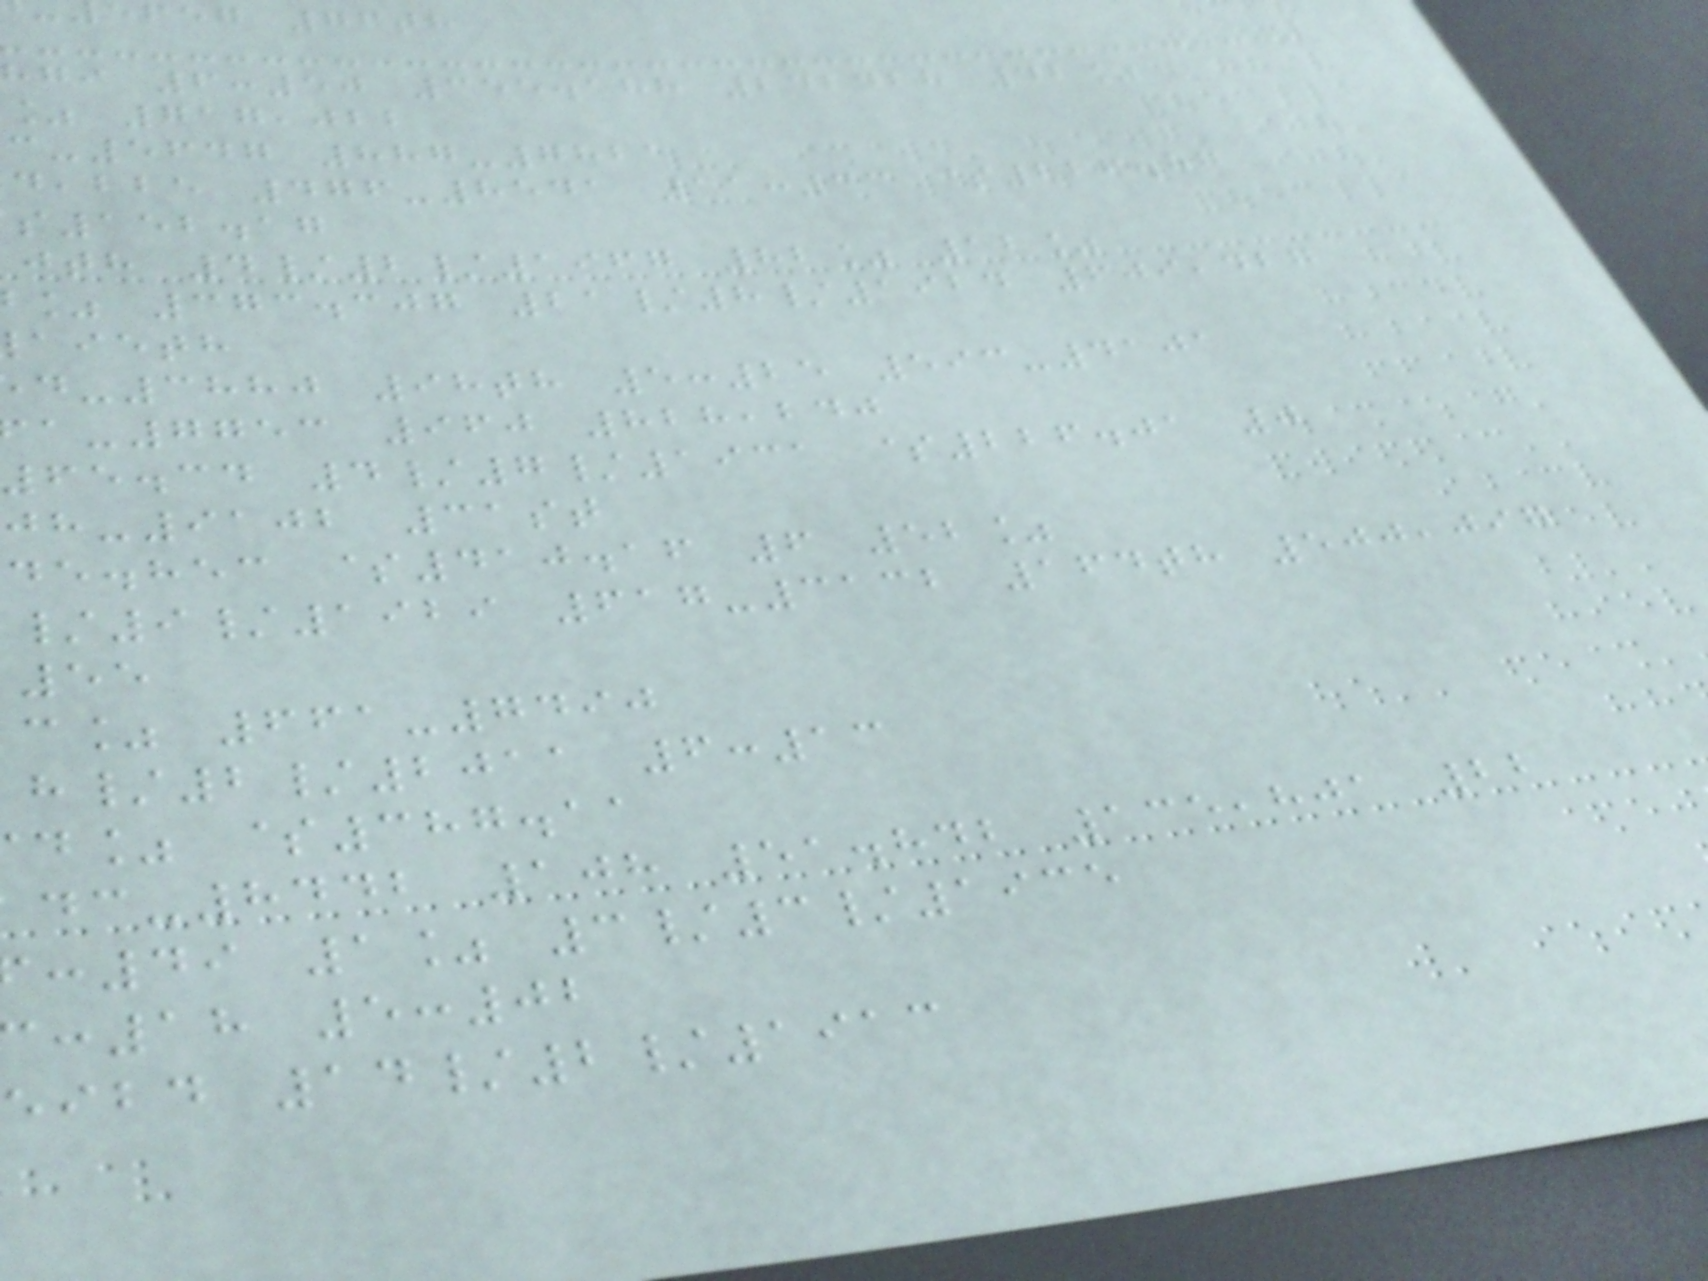efeg 76th
hgi 6:50 355.188 242428 42%
% 717,022
-5647 887-7821
,bbe 476-8541 11:33 $226.87
152.17
jth 4/2/1967 82% 12%
% 373.307 21/8/1924 609,427
aieth
-3880 98th 5:25 593-4101
-7753 960 828,240
fe.cd 4/7/1931 $226.01 0
-9102 31st
de.hec $410.16 6 52%
/9/1929 617-3132 164th 500,097
55
c% 661-7490
/2/2011 6:13
d% $387.11
-8442 108 51.842 135,801 22
:49 1% 3/3/1935
:18 5:02
eibd 14/2/1913
